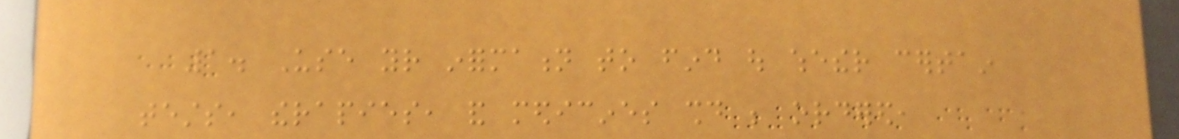1. Use your information to find out whether certain
tests, therapies, and medicines should be ordered,
